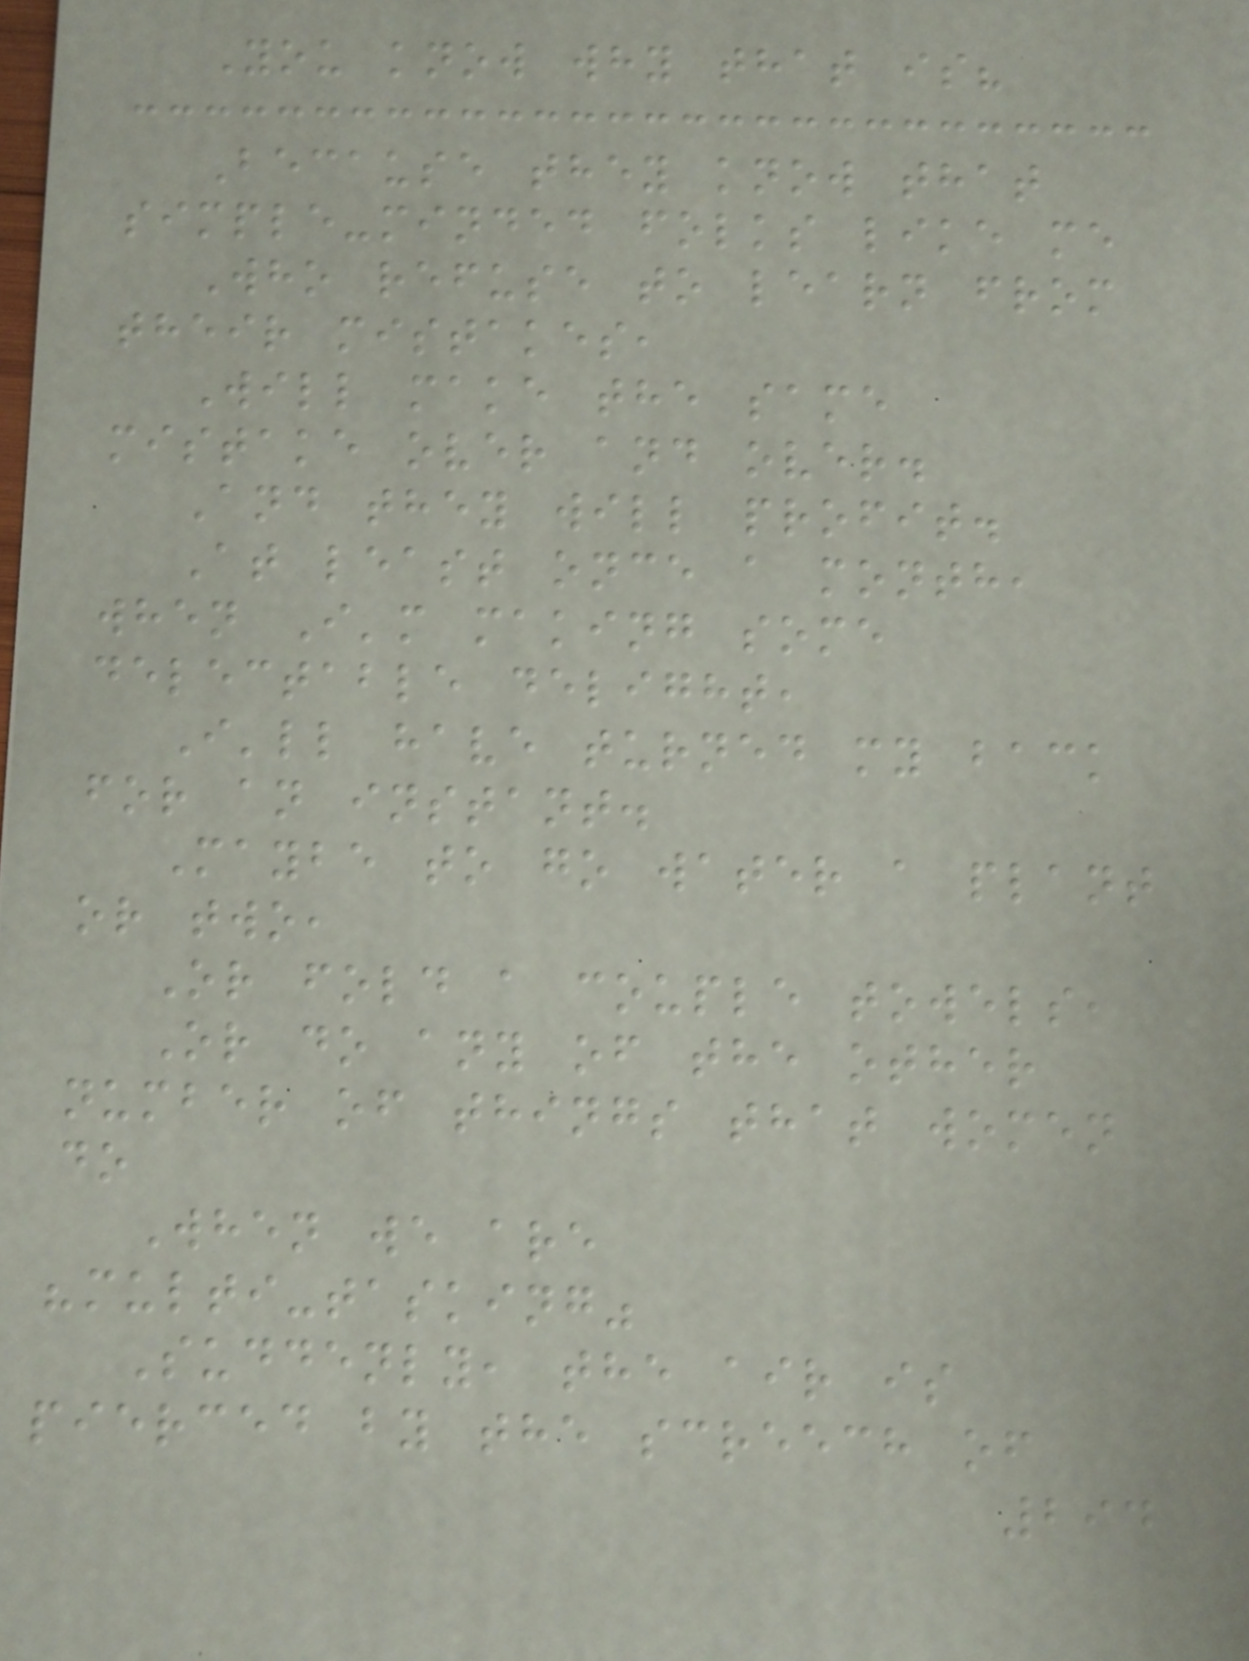You know why that is?
Because they know that
simple-minded folks like me
Who refuse to learn from
their mistakes,
Will make the same
mistake over and over.
And they will profit.
At least once a month,
when I'm making some
delectable delight,
I'll have turned my back
for an instant.
Maybe to go water a plant
or two,
Or fold a couple towels,
Or do any of the other
number of things that women
do
When we are
"multi-tasking"
Suddenly, the air is
pierced by the screech of
294
